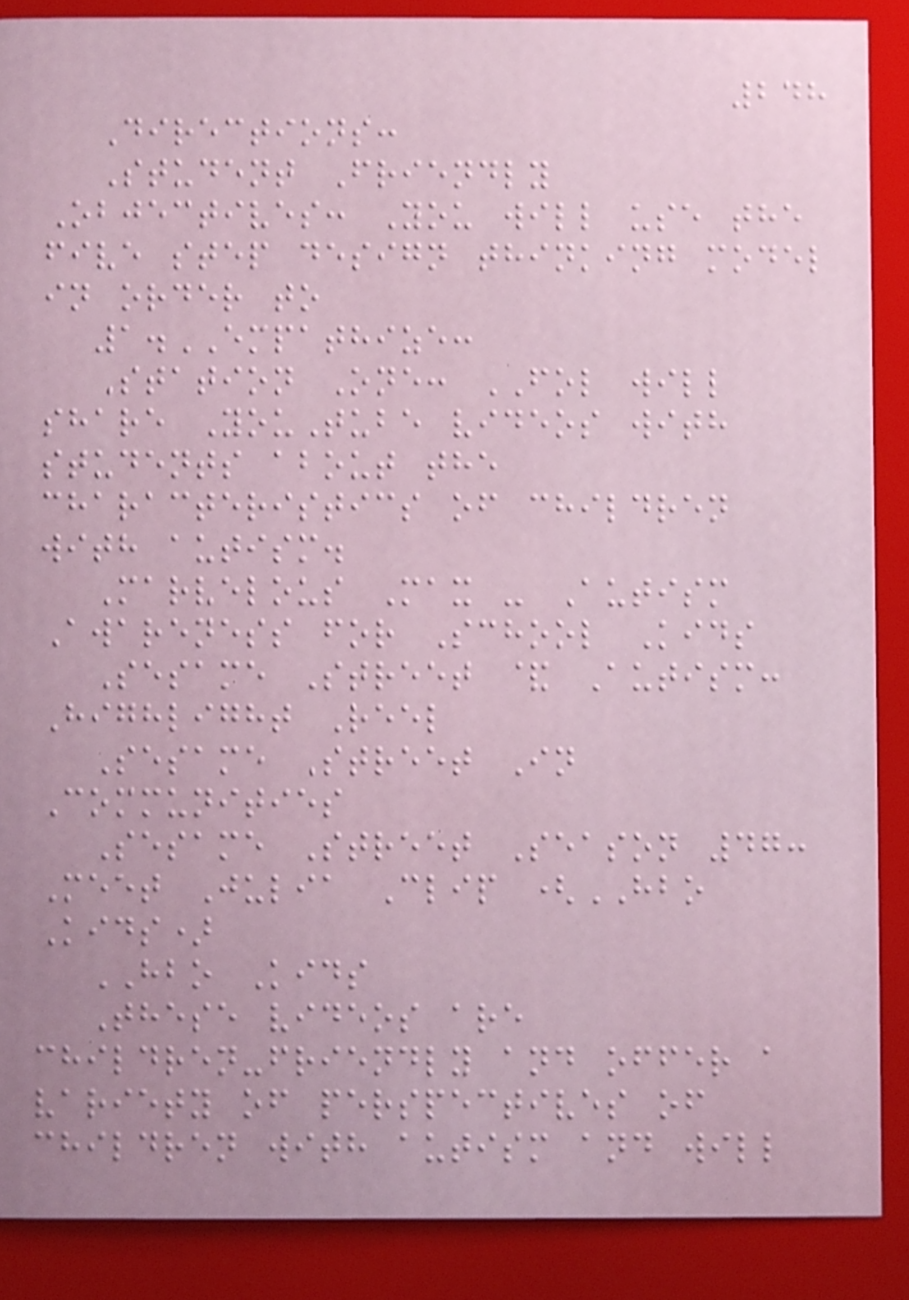248
Directions:
Student Friendly
Objectives: You will use the
five step design thinking model
in order to
1.EMPATHIZE:
Station One: FOL will
share YouTube videos with
students about the
characteristics of children
with autism.
Marvelous Max - Autism
Awareness for School Kids
Sesame Street & Autism:
Highlight Reel
Sesame Street In
Communities
Sesame Street Season 47:
Meet Julia Clip (HBO
Kids)
HBO Kids
These videos are
children-friendly and offer a
variety of perspectives of
children with autism and will
